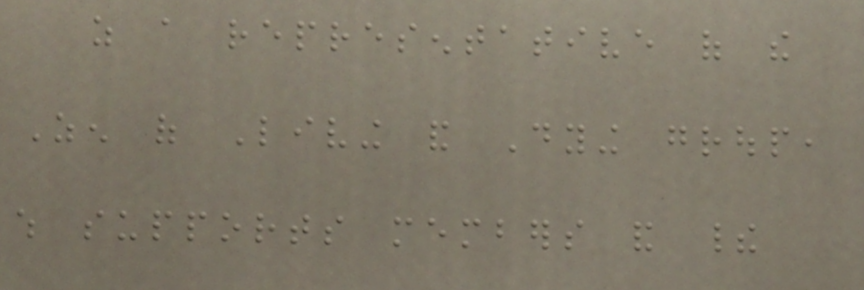as a representative of the
Zen of Living and Dying group,
which supports members and their
